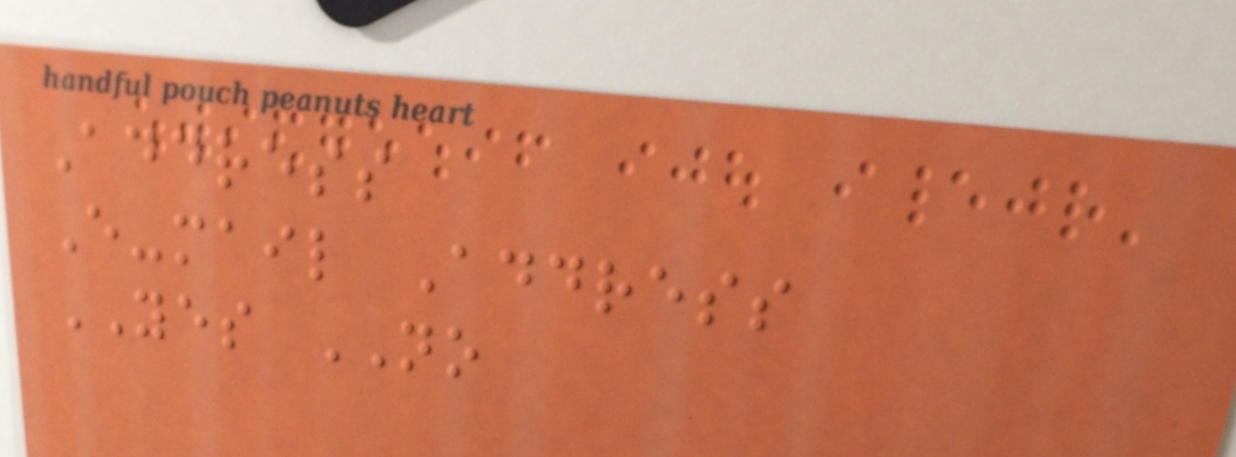Address
E-mail Address
YES NO
